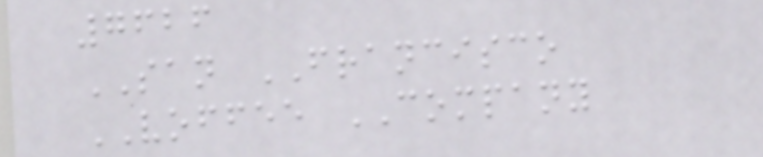7626
SAN FRANCISCO
VOFFEE COMPANY
